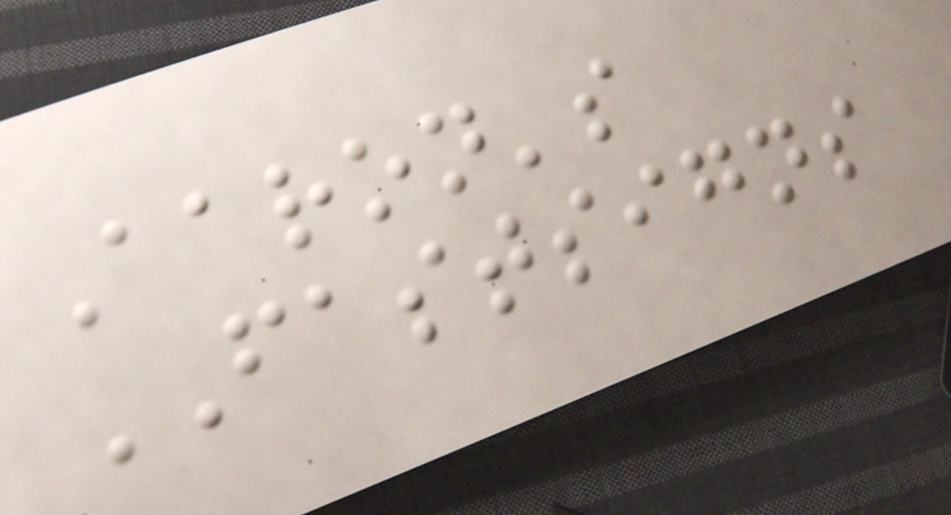Aaron's
FASTSIGNS
